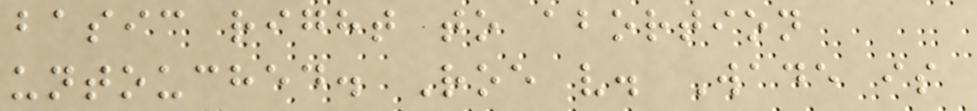basic right to abortion
untouched. Roe v. Wade is
